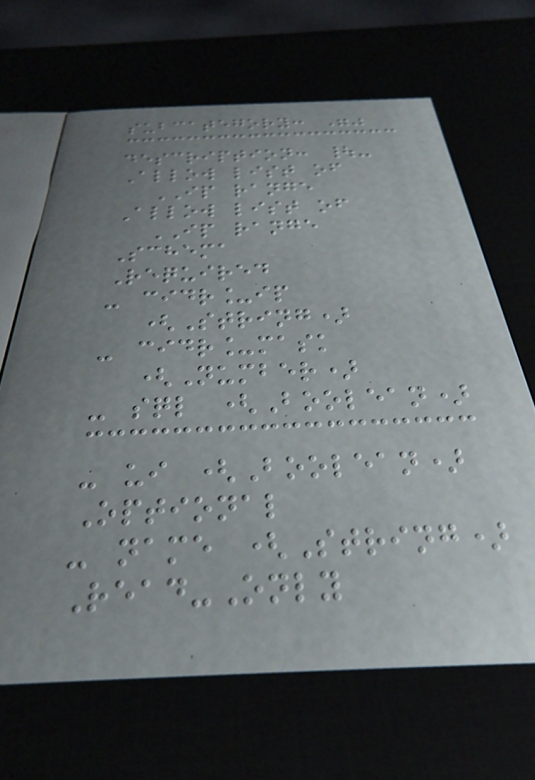subcategory: ""
description: |-
Allow list of
IP range
Allow list of
IP range
Schema
Required
- cidr_ip
(String)
- cidr_mask
(Number)
- sql (Boolean)
- ui (Boolean)
Optional
- name (String)
Read-Only
